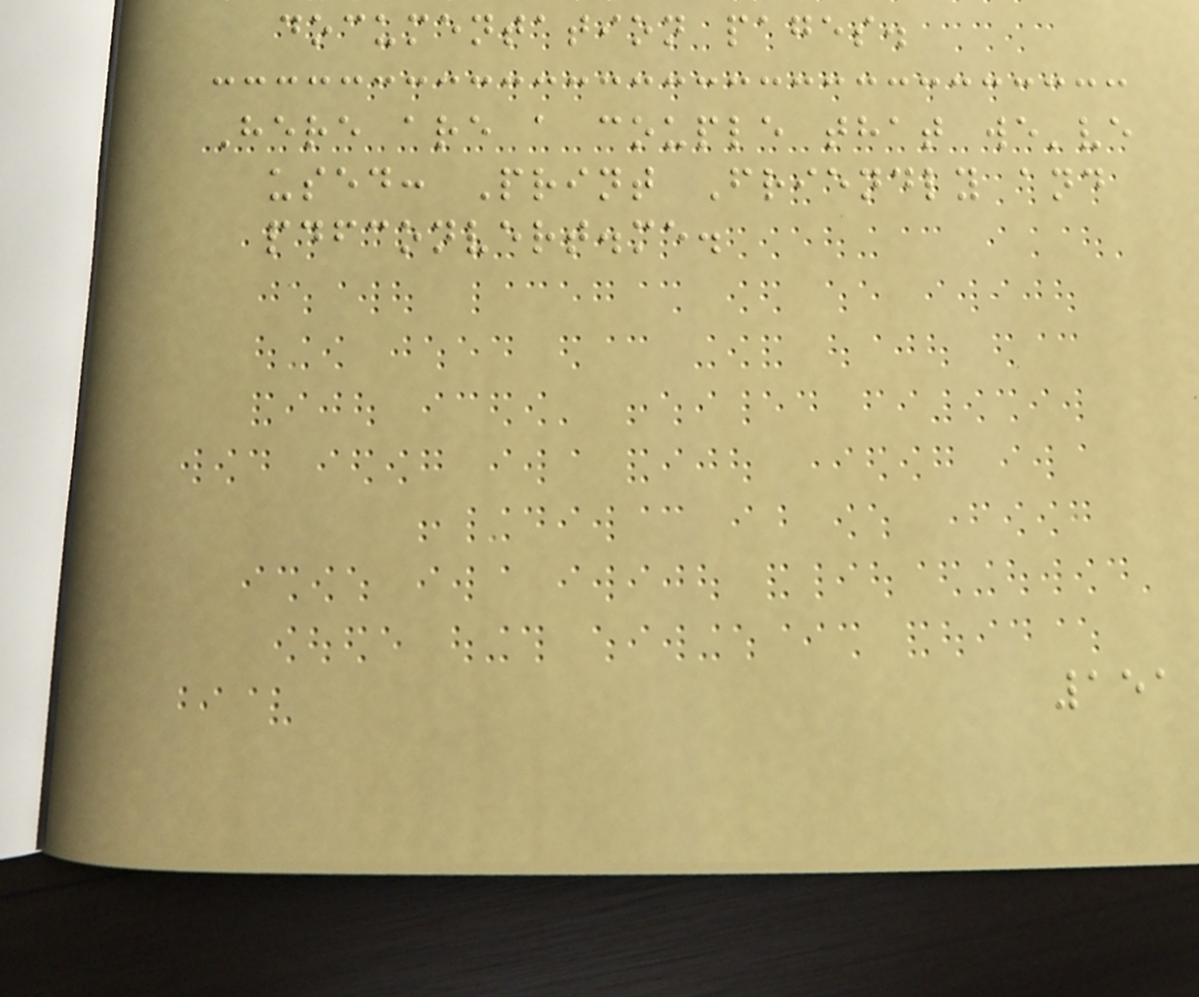documentation pages.
Here are a couple that we've
used: Print Friendly and
pdfconvert.me.
151
